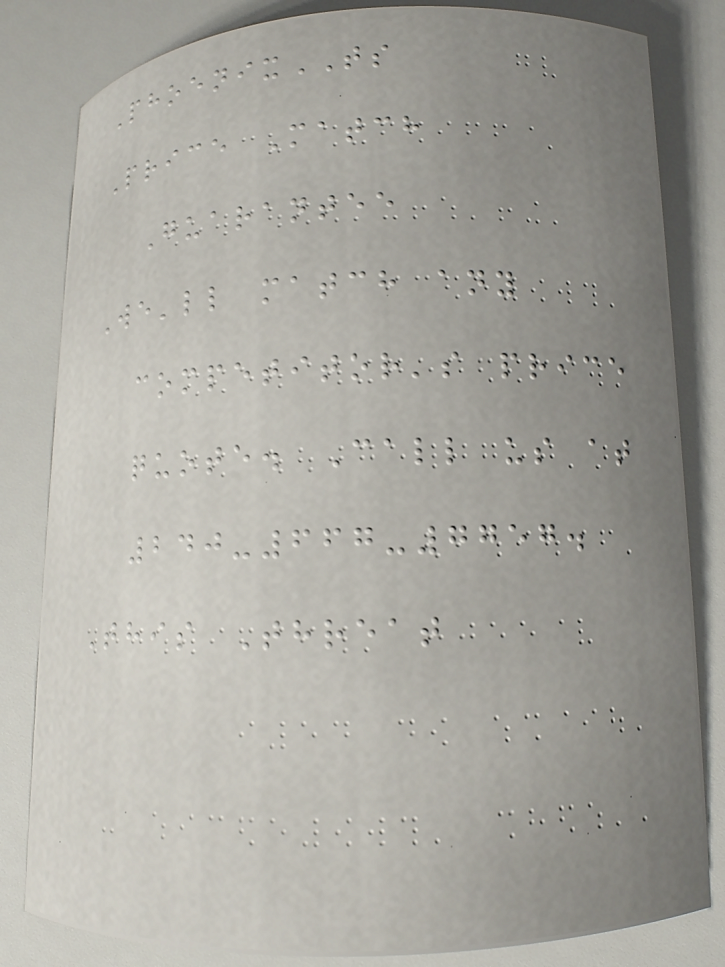PhoenixTS
Price Match
Guarantee
We'll match any
competitor's price
quote. Call us at
240-667-7757.
This Threat
